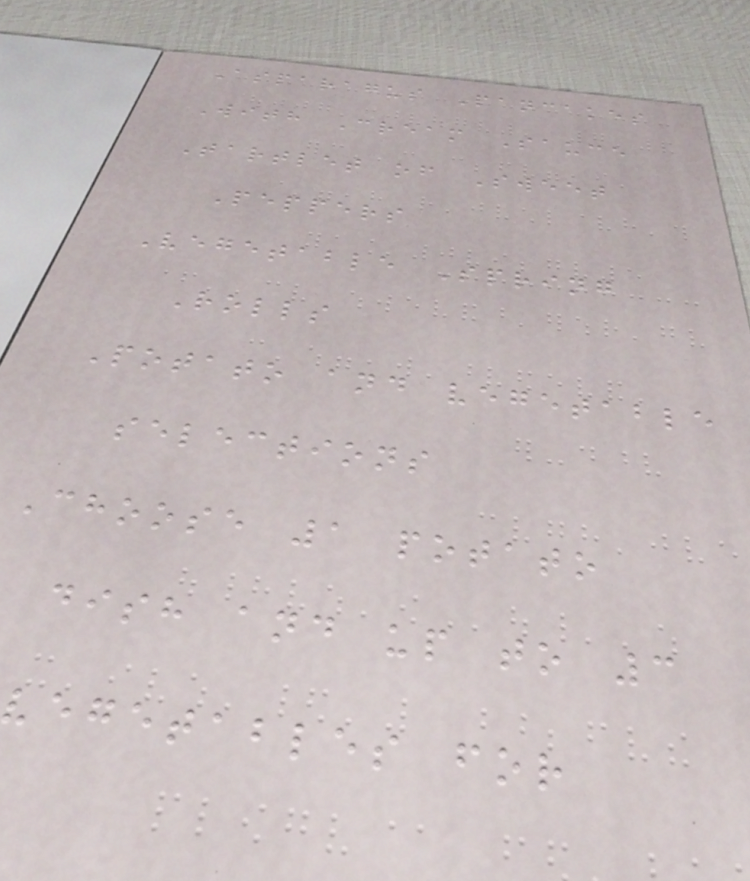Asparagus Pancakes
With Cream Sauce
Tartlet of Sweet
Peppers
Vegetable Spring
Rolls
Potato and vegetable
selections
Choose 1 potato
dish and up to 3
vegetables for
